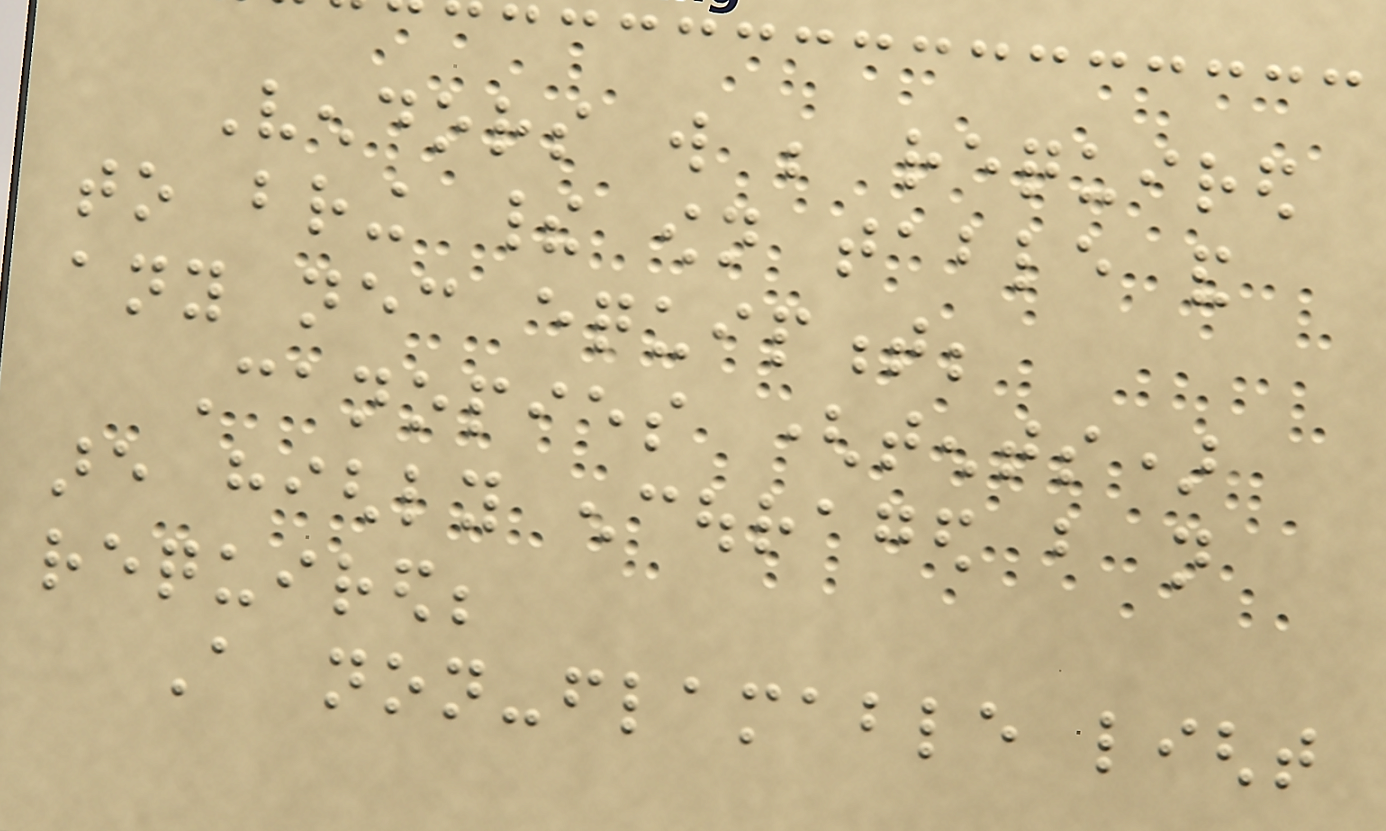Vendors will be required
to bring their own table and
any necessary equipment;
Canopies (tents)
are highly encouraged but not
required;
A non-flamable light
